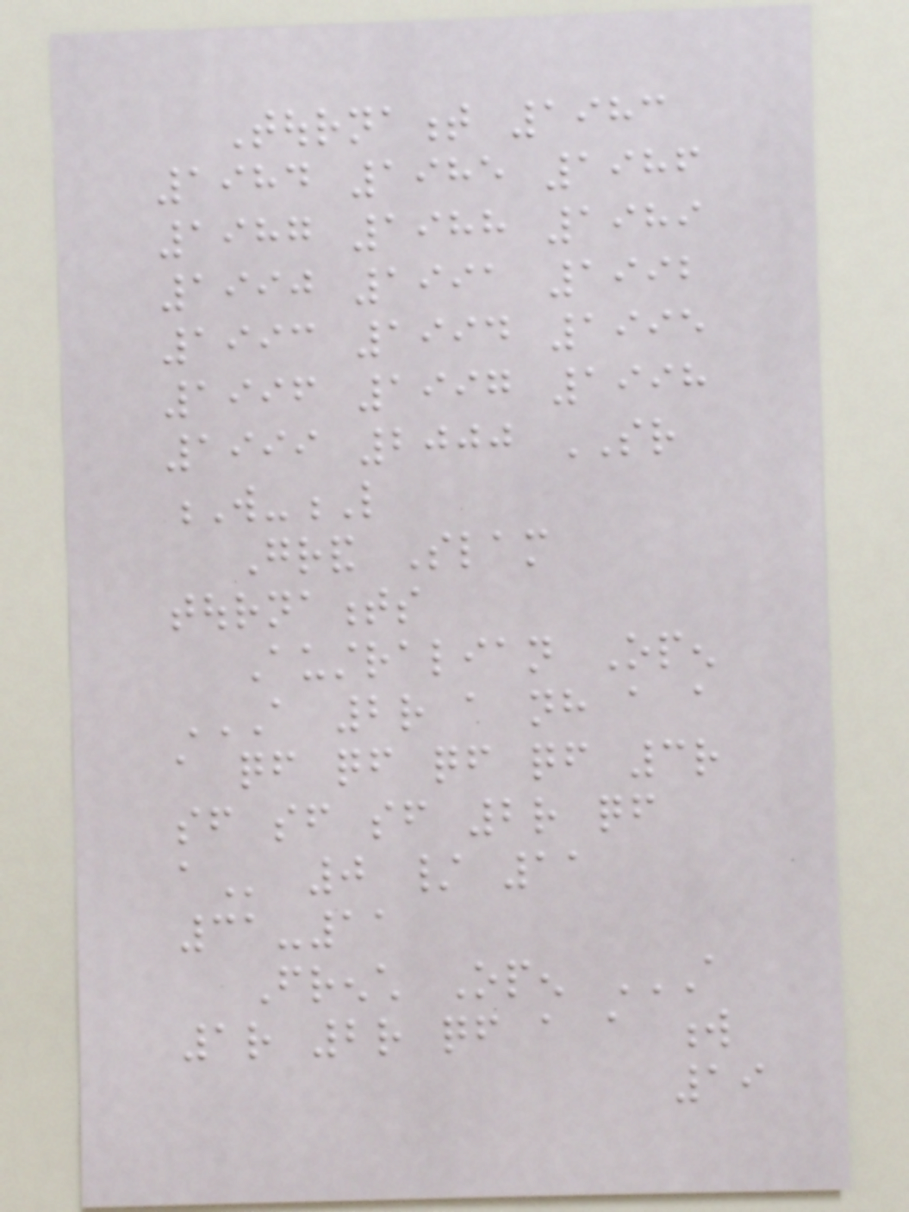Tournament 1983
1984 1985 1986
1987 1988 1989
1990 1991 1992
1993 1994 1995
1996 1997 1998
1999 2000 SR
W-L
Grand Slam
tournaments
Australian Open
A 2R A NH A A
A QF QF QF QF 3R
SF SF SF 2R QF
A 0 / 11
31-11
French Open A
1R 2R QF A A W
19
